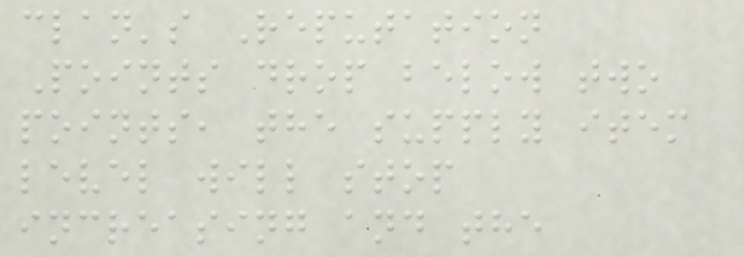clan's Reputation
Points drop below two
points, the supply item
level will stop
increasing and the
